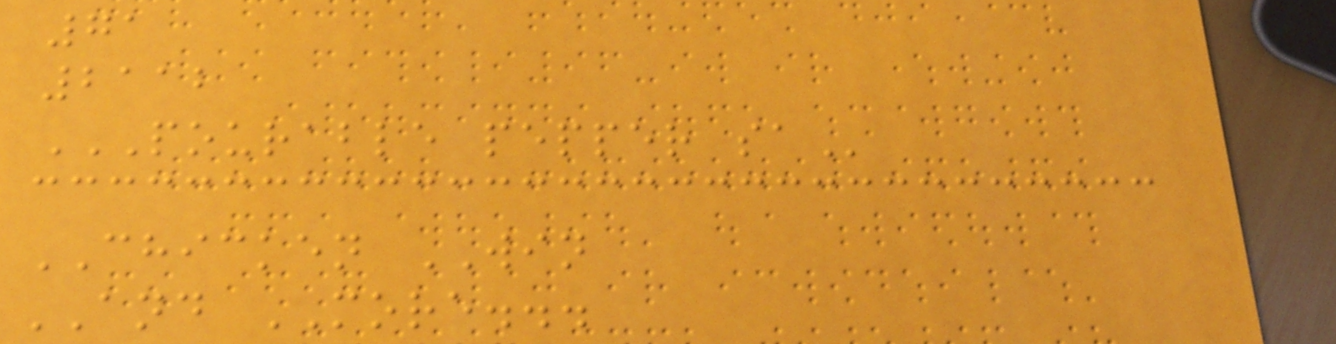71
2112
POURABLE PEPPER SA
CHICKEN WIN
AND MORE...
